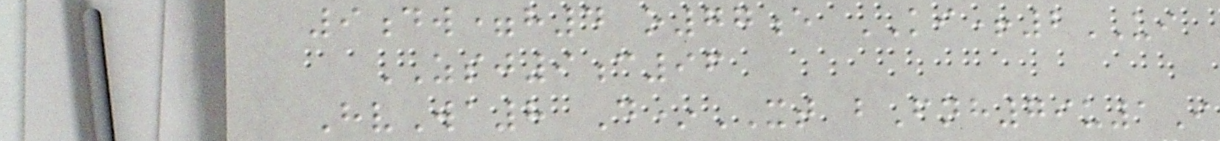9dw=h4 o77e KI+2UI
ZSJ9c96
HvWa8 D*XT bFnh79u1I
